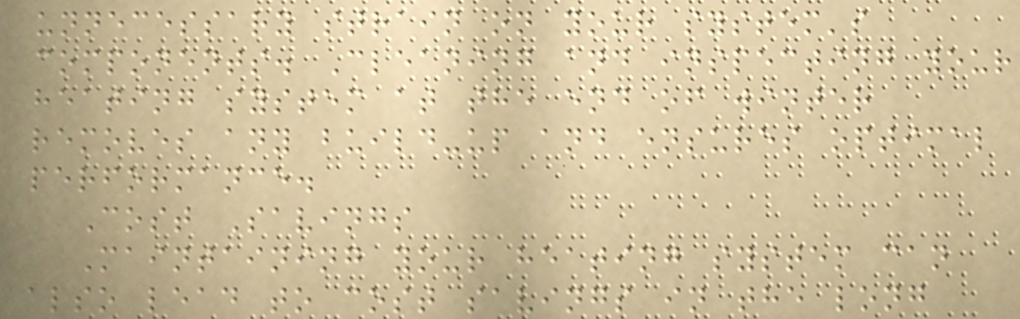unnecessary strain on your system's
components. Cleaning and inspecting your
heating system at the end of winter
removes any build-up and ensures optimal
performance.
Cost Savings
Maintaining your heating system can
also lead to cost savings in the long
